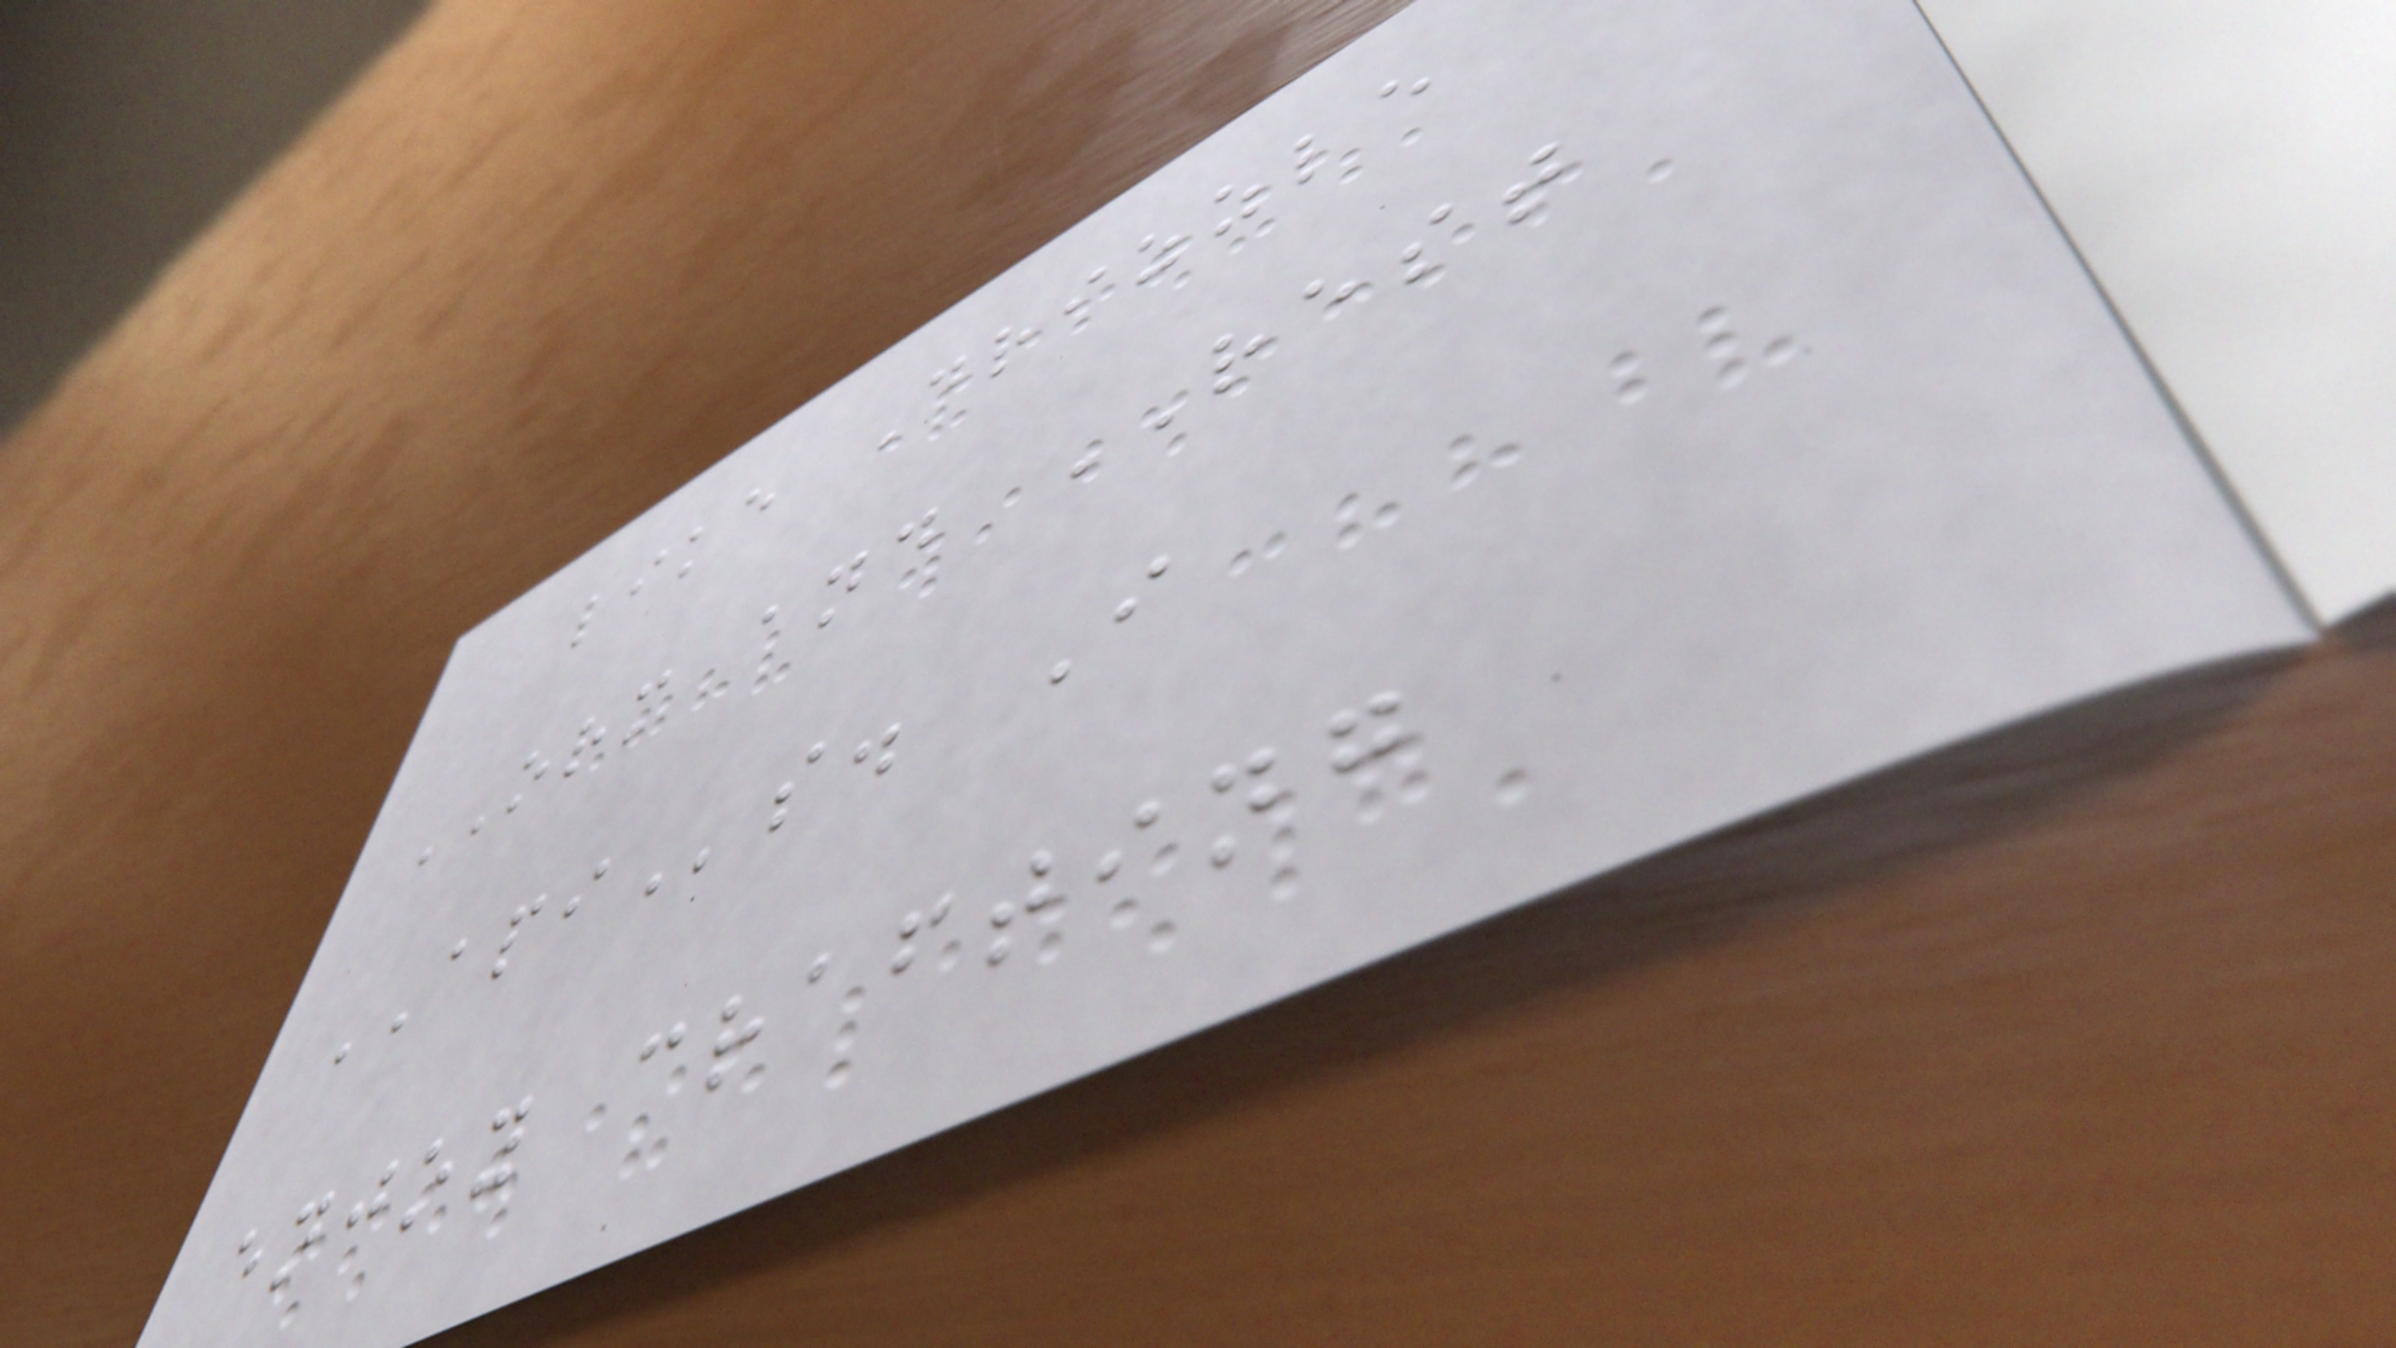like Drizzle
ORM and REST
APIs. I
enjoy crafting
